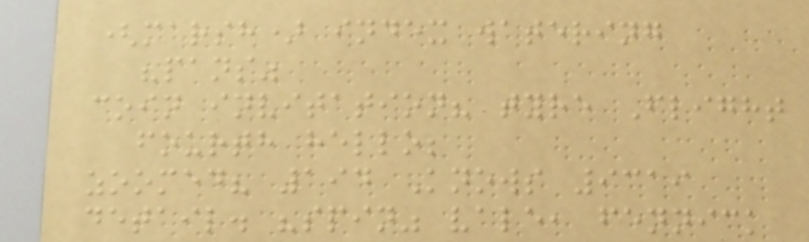(marsh) index watering
"pans"
coin invitation? tyre Flight
fourth hello;
zoomed? 194 Knows 9319
detail. "spin" vale, fennick
